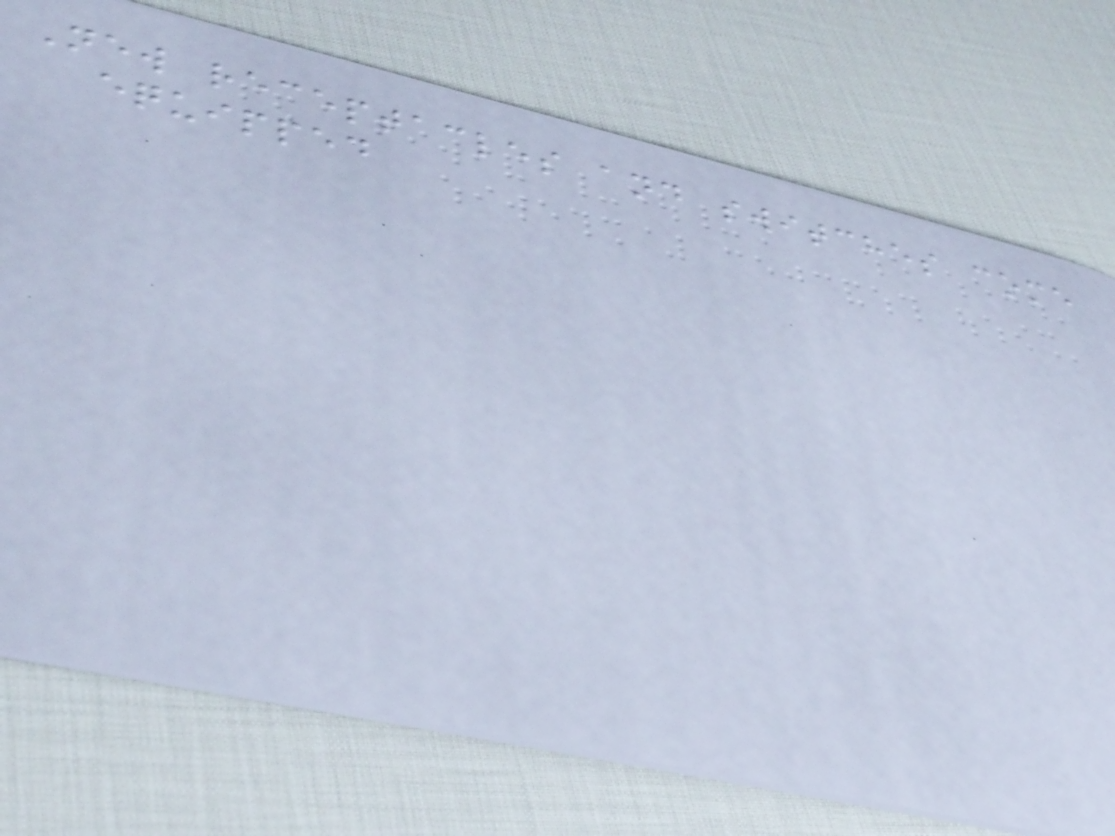New receptacles and switches come
equipped
